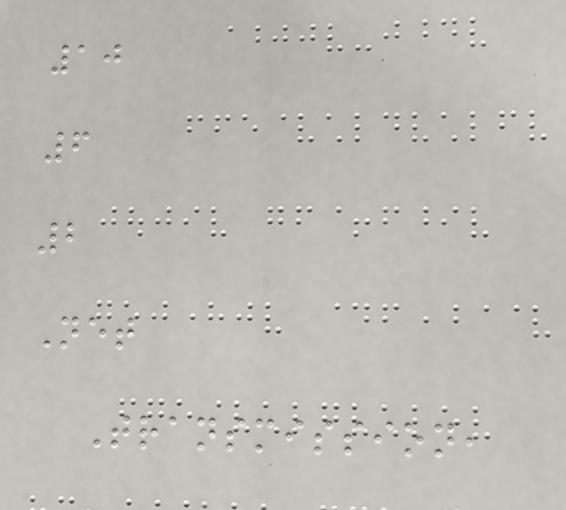10
6
2
Net
Transmission,
